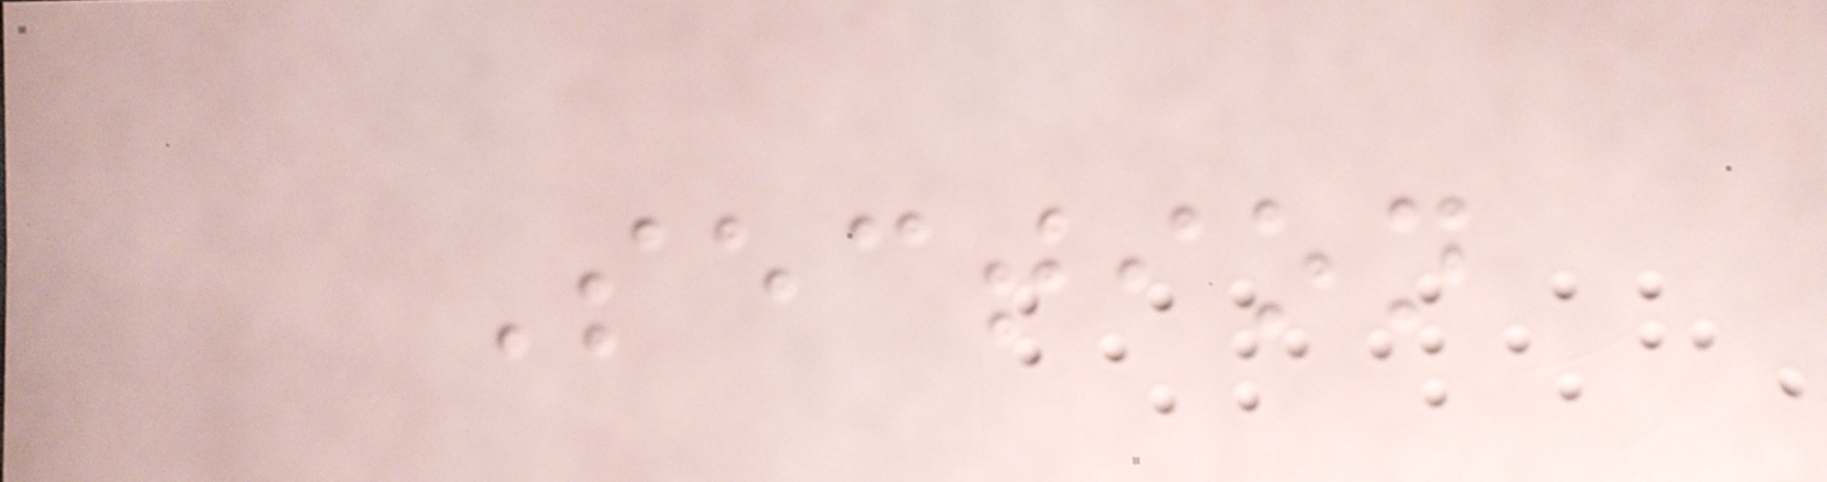Section
